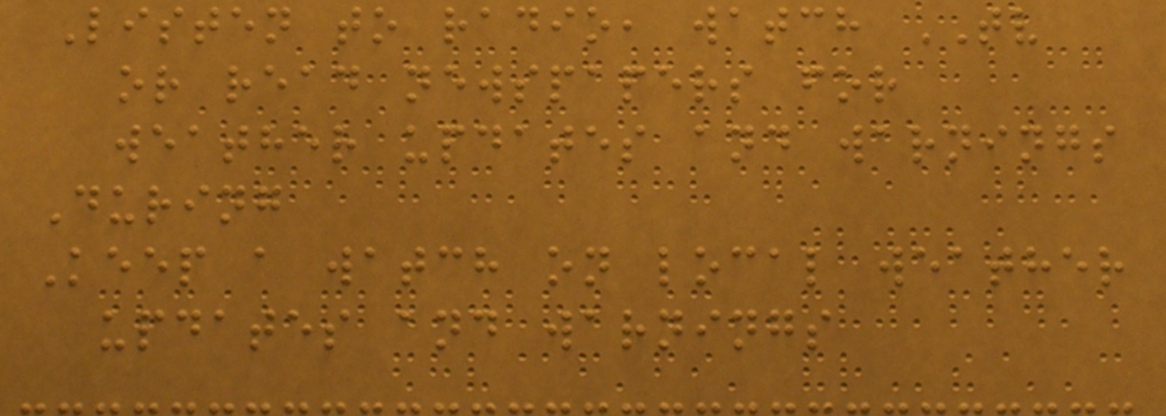Listen to radio, watch TV
or read newspapers for
weather updates and warnings
During
Keep a watch on local weather
updates and warnings
